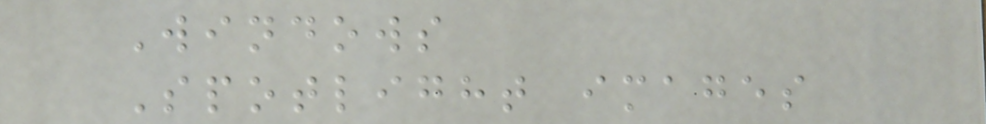Windows
Spotlight images
